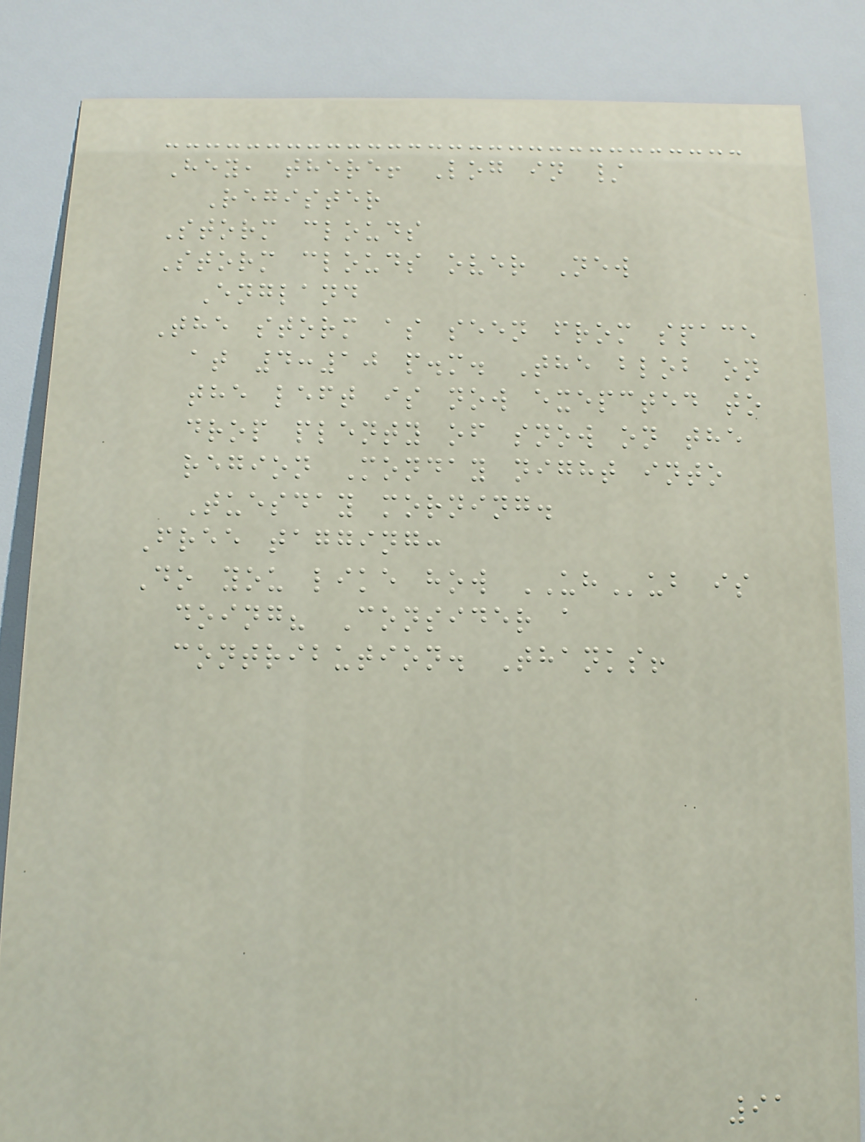Hey, there! Log in /
Register
Storm clouds
Storm clouds over New
England
The storm as seen from space
at 4:10 p.m. The blob on
the left is now exepcted to
drop plenty of snow on the
region Monday night into
Tuesday morning.
Free tagging:
Do you like how UHub is
doing? Consider a
contribution. Thanks!
91
